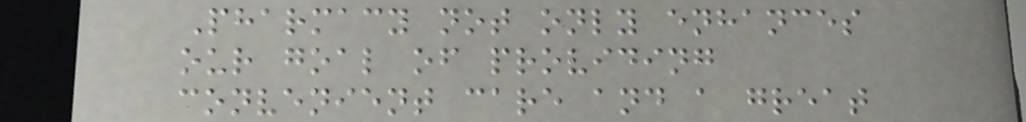Pharmacy not only enhances
our goal of providing
convenient care and a great
